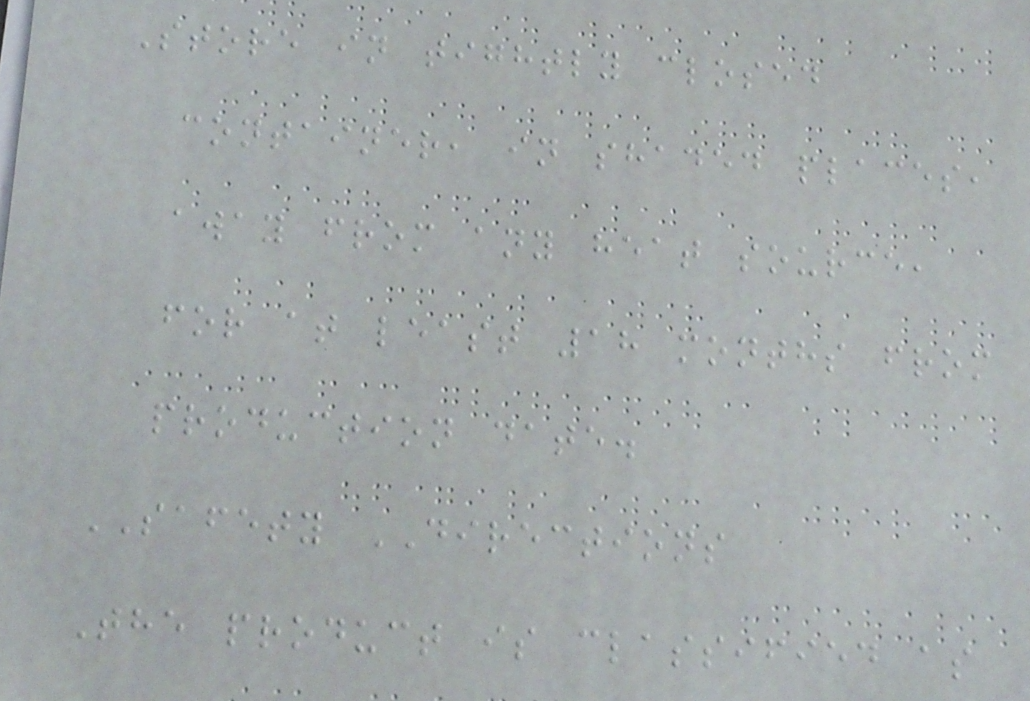Store in tightly closed
container, in shaded places,
away from any heat source,
for at least 18 months from
production date.
SAFETY DIRECTIONS
The product is classified as
